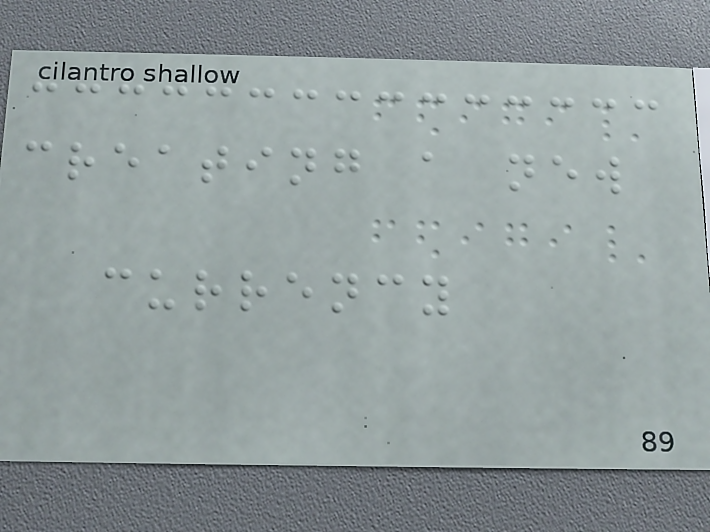creating a new
currency
